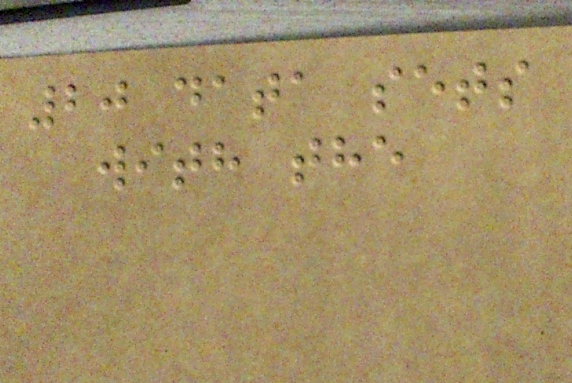20 data sets
with the
